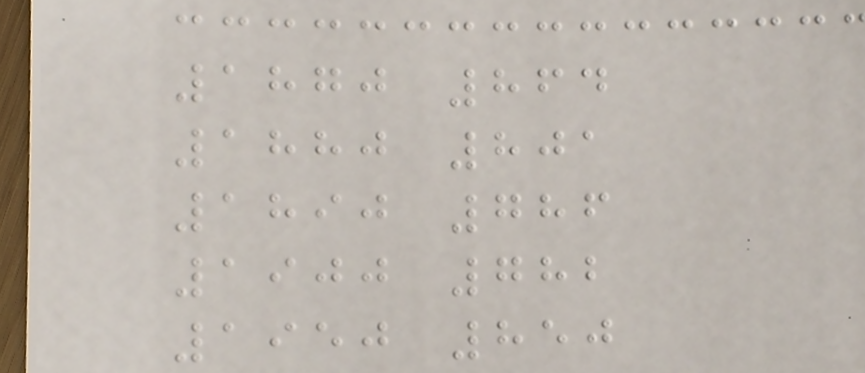1870 864
1880 801
1890 786
1900 782
1950 850
